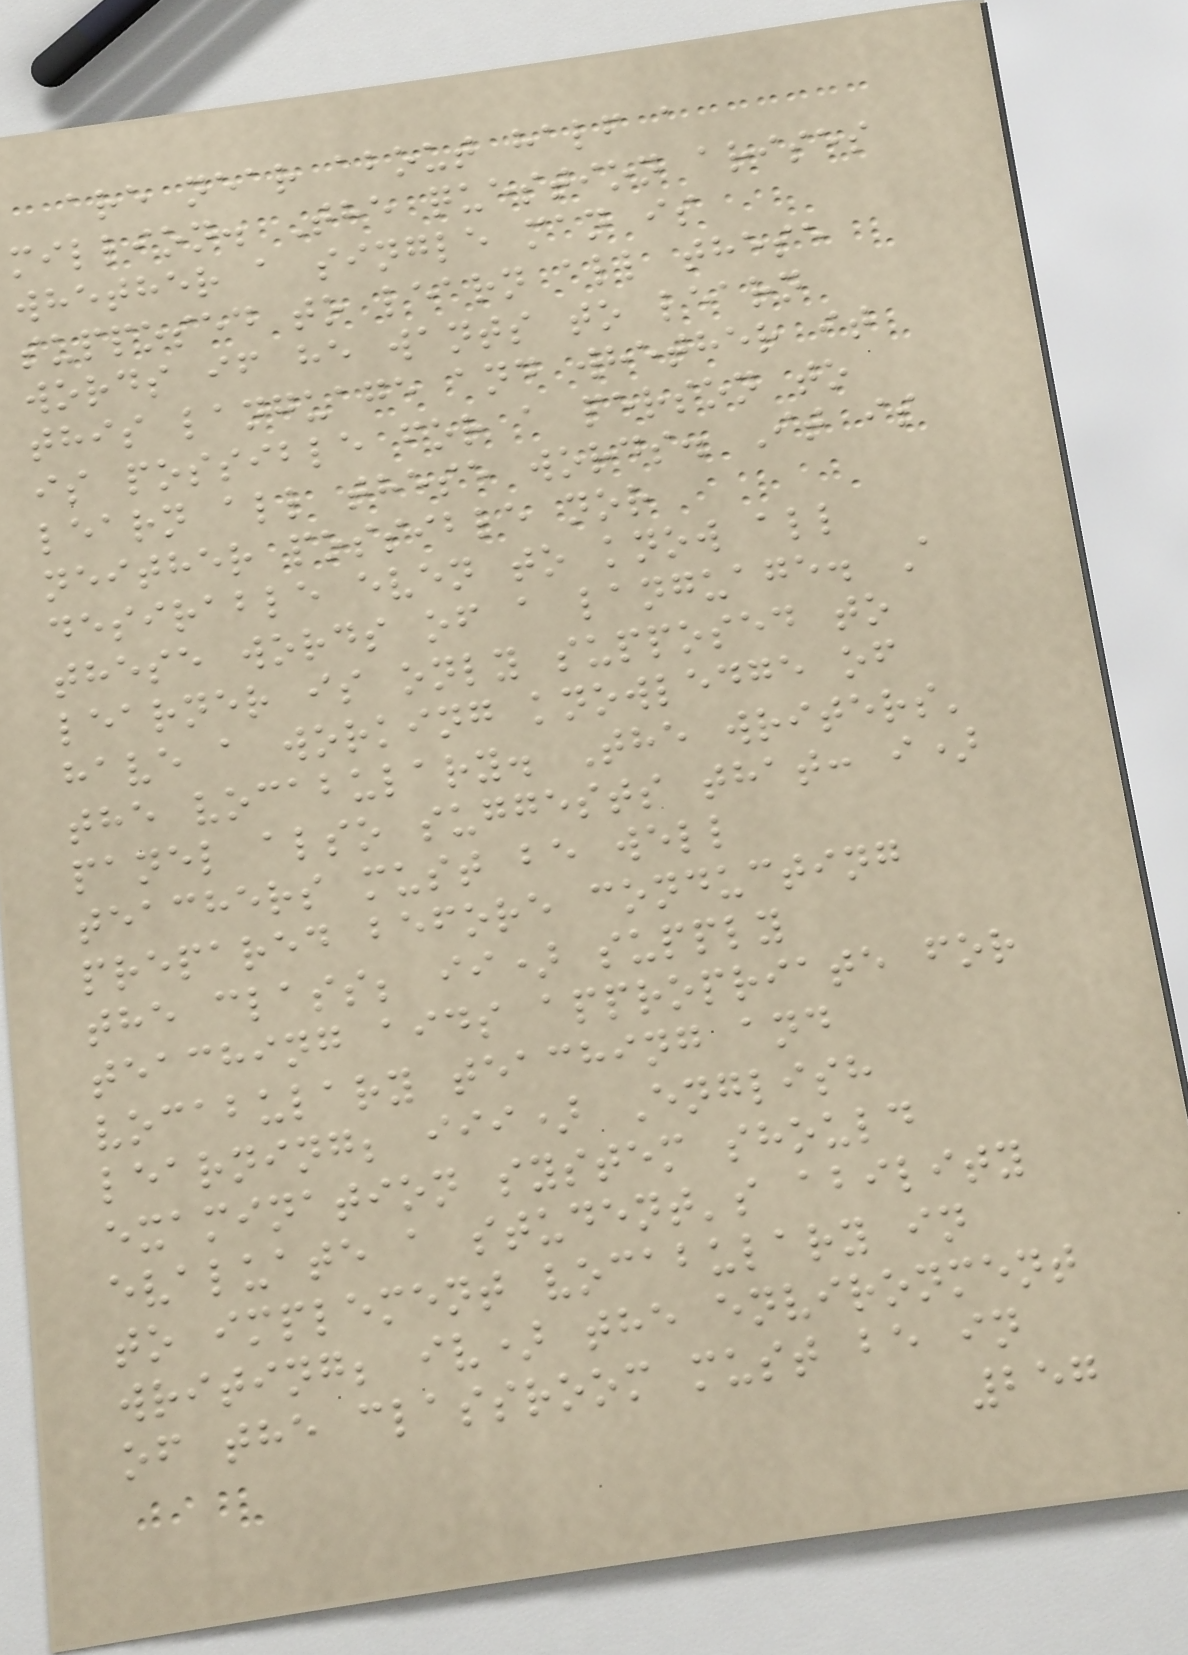are near about half a
million. The question arises
whether a single man is
supposed to learn all these
words if he wants to learn
this language and whether it
is possible for a person to
learn all these words. It is
neither possible nor
desirable even to know all
these words of a language. A
learner is only supposed to
have a working knowledge of
the vocabulary. The writers'
panel also suggests that: i)
teachers must be well
prepared before conducting
the class; ii) supply
teaching aids appropriate for
vocabulary teaching and
learning; iii) English
examination system should
evaluate a student's ability
to implement vocabulary in
writing; iv) the environment
of the classroom must be in
257
